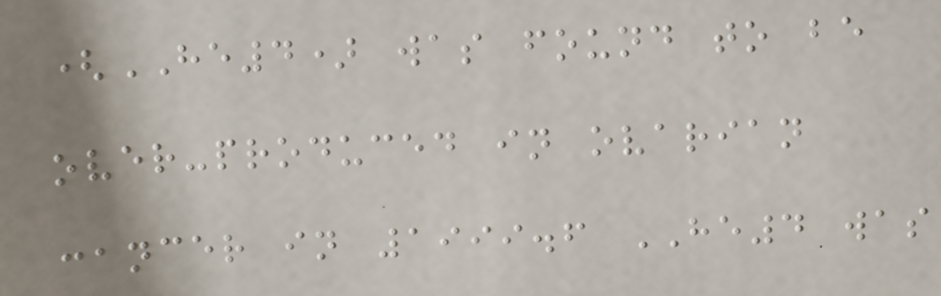(HE4) was found to be
over-produced in ovarian
cancer in 1999.6 HE4 was
